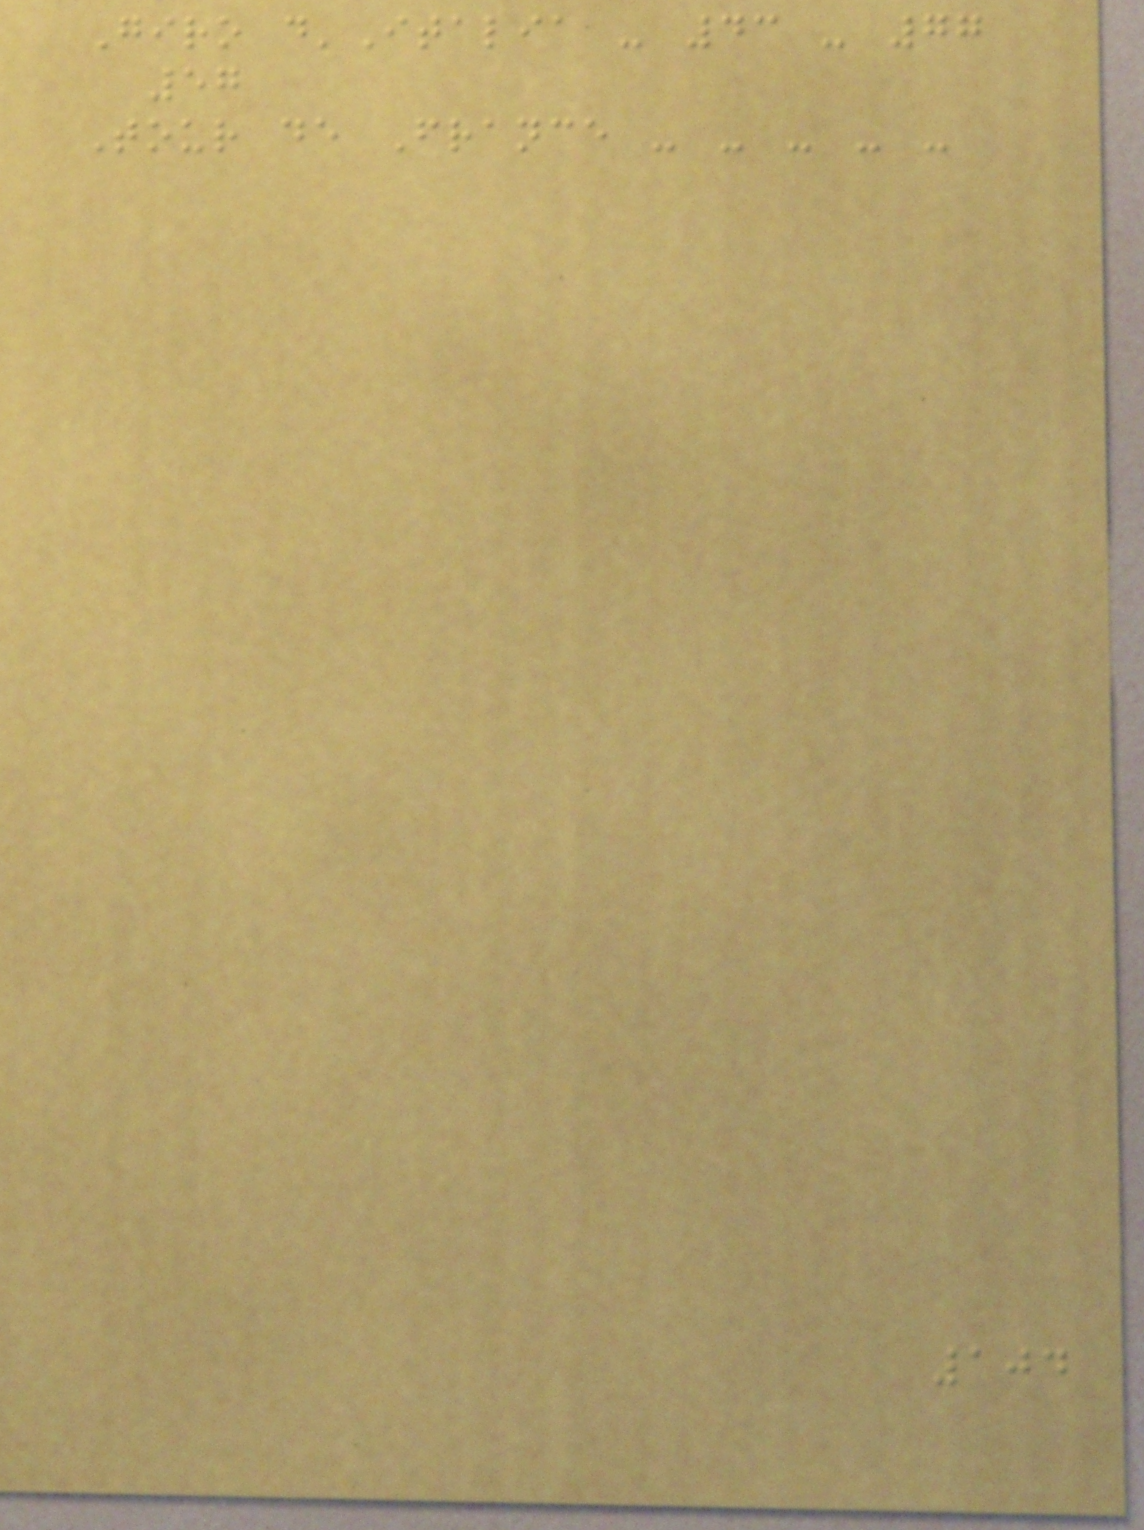Giro d'Italia - 43 - 77
57
Tour de France - - - - -
104
